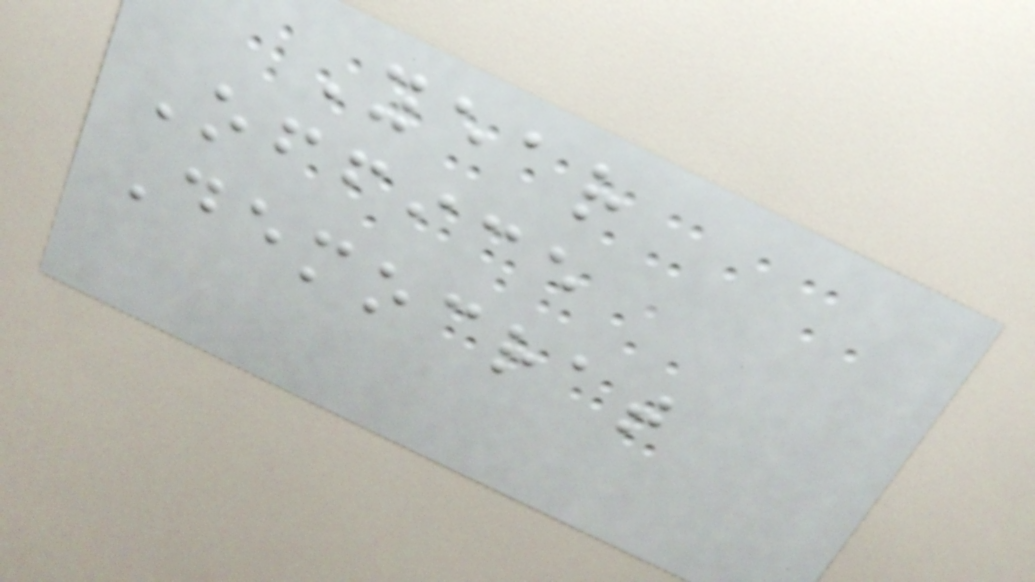Year
Office
Democrat
